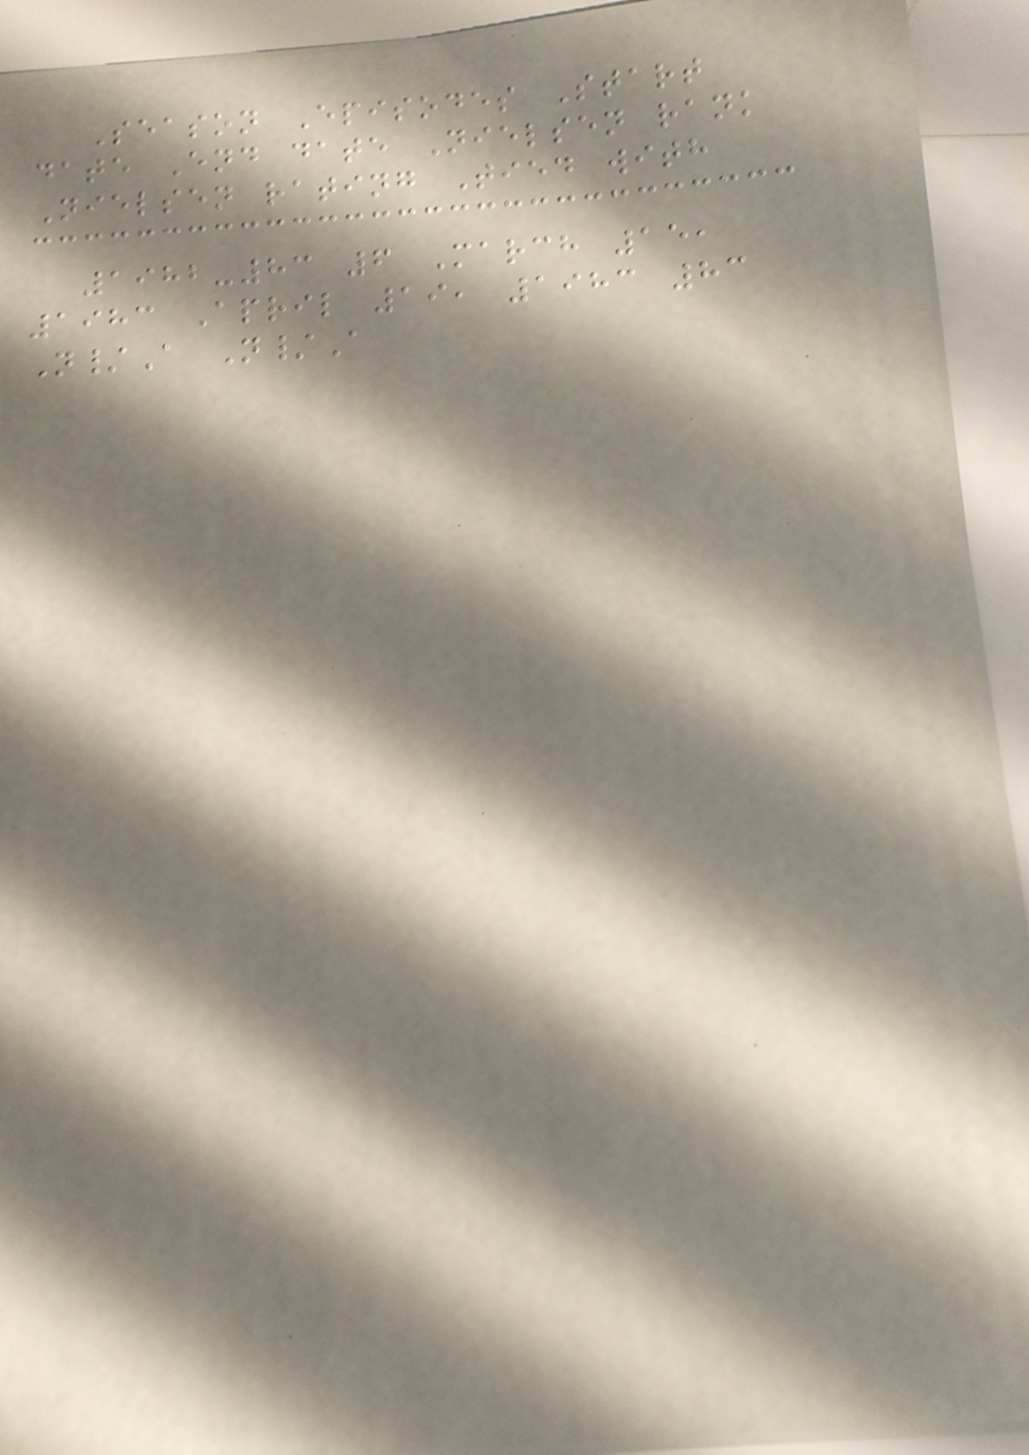Season Episodes Start
date End date Nielsen rank
Nielsen rating Tied with
1982-83 6 March 15,
1983 April 19, 1983 83
N/A N/A
